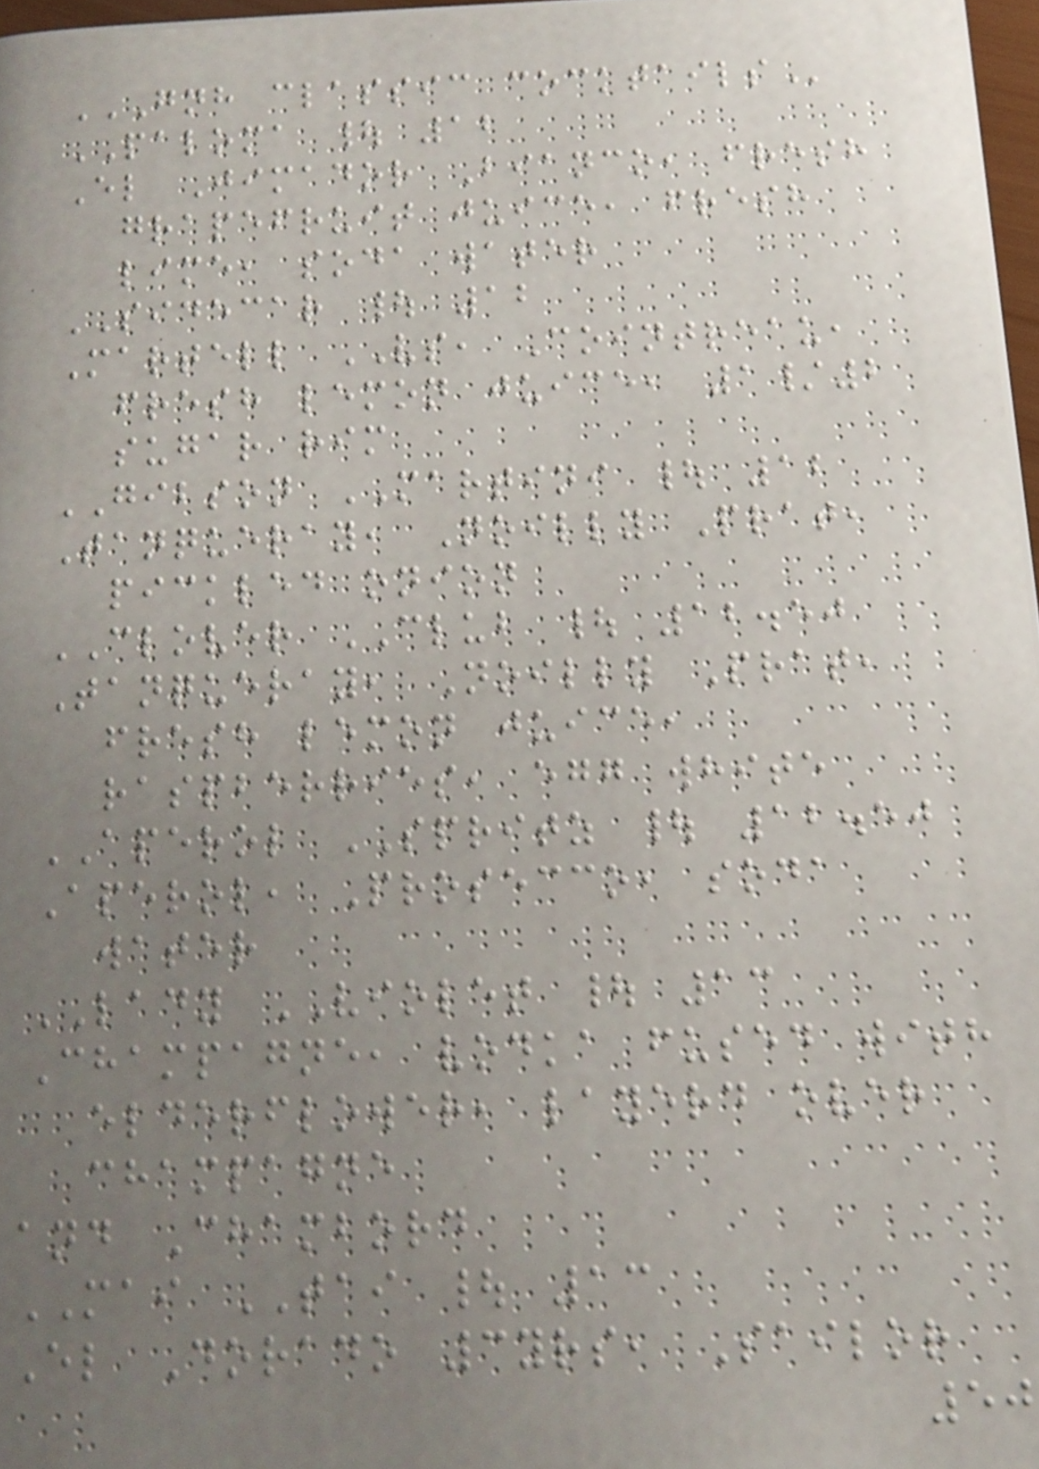GNH CLASSIC COCKTAILS
PALOMA | 12
El Jimador Bianco, fresh
grapefruit juice, fresh
lime, soda water
SIDECAR | 12
Martell VS, Cointreau,
fresh lemon juice, 1/2
sugar rim
GIBSON MARTINI | 12
Tanqueray, Noilly Prat,
pickled onion
CLOVER CLUB | 12.50
Tanqueray, Noilly Prat,
fresh lemon juice,
raspberries, egg white
APEROL SPRITZ | 12.50
Aperol, Prosecco, soda
water
LADY VIOLET | 13
Champagne, vodka fused with
elderflower, layerd over
champagne
and Chambord
MAI TAI | 13
El Dorado 3yrs, Sailor
50
